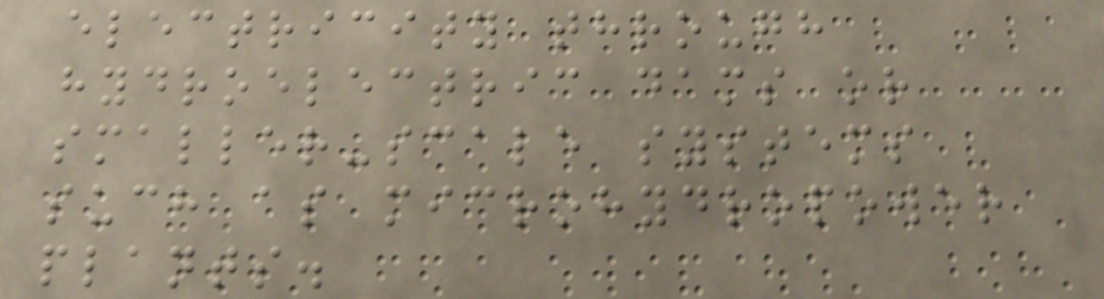electricity through
hydroelectric dams or
smaller-scale systems
such as microhydropower
plants.
